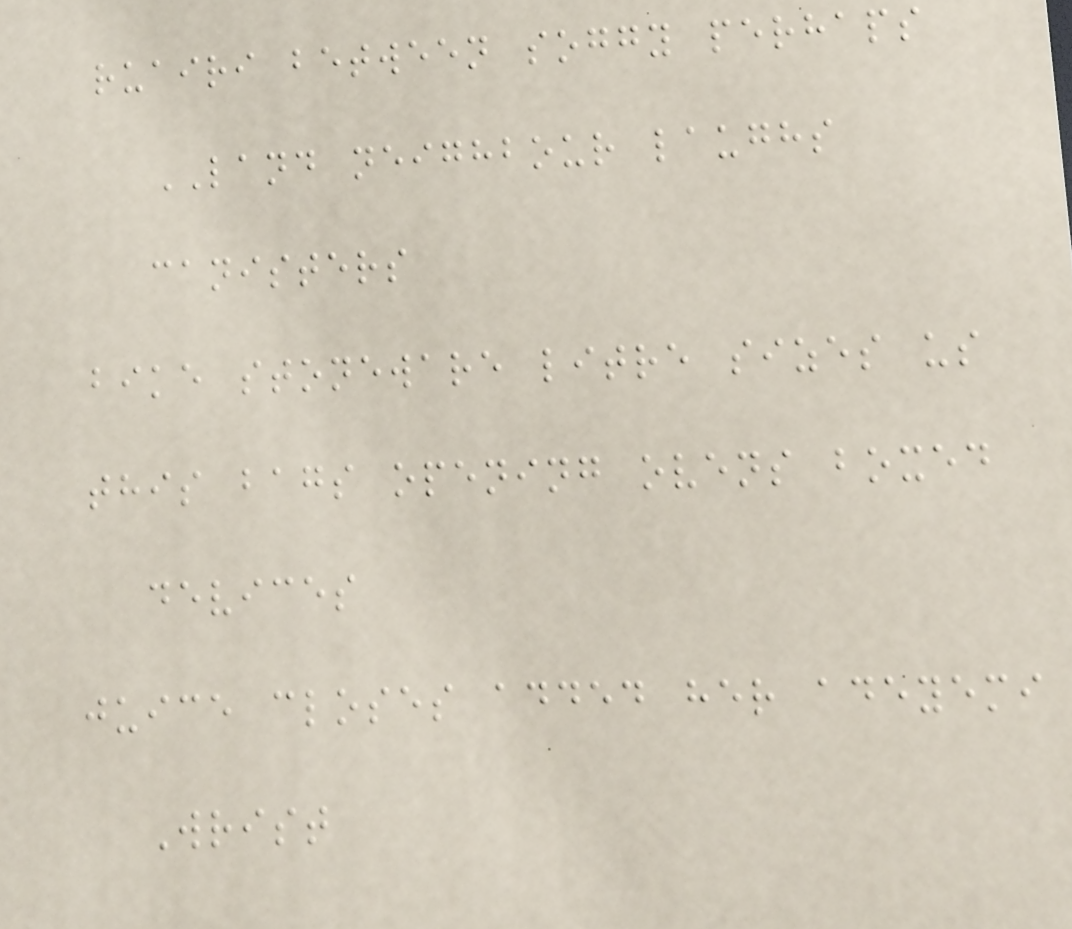ruairi between soggy perhaps
LAND neighbour laughs
canisters
bike stoneware litre sizes us
this bags opening ovens boxed
devices
juice closes added her adeyemi
Wrist
